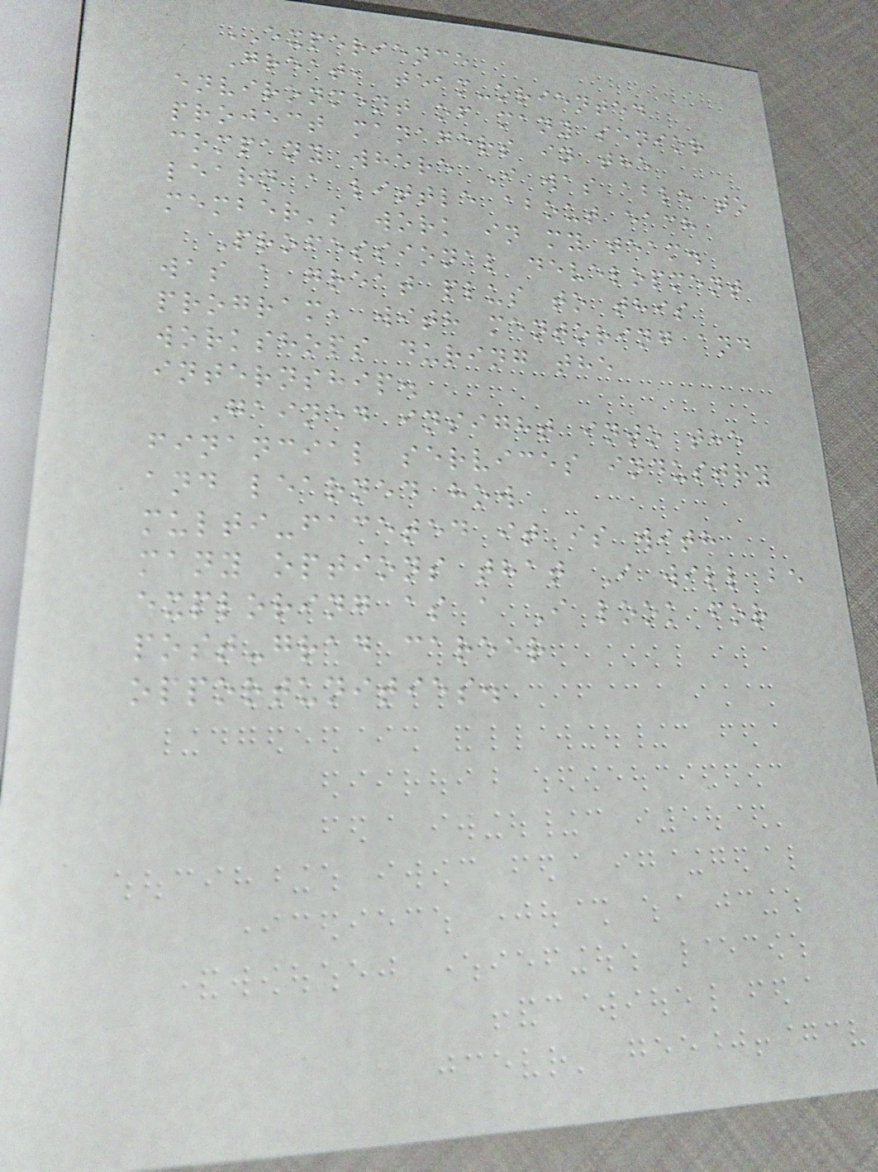EXPERIENCE
Great, team-oriented
environment of many senior
project managers in the
company where I was able to
learn a little about each
member's work in my team.
Professional development
was a great plus to this
program, with mentoring and
workshops during the
internship.
Gained insight into the
financial services industry
and learned how
multi-faceted it is with
many options that I will be
exploring as a I look for
post-grad career
opportunities.
